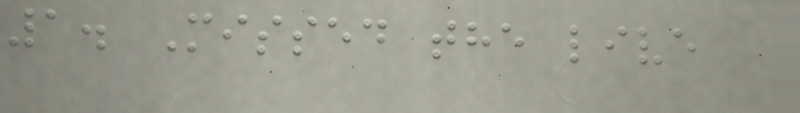1. Missed the live
